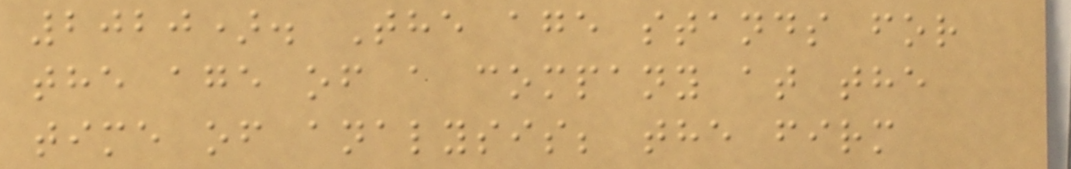2020). The age stands for
the age of a company at the
time of analysis; the firm
